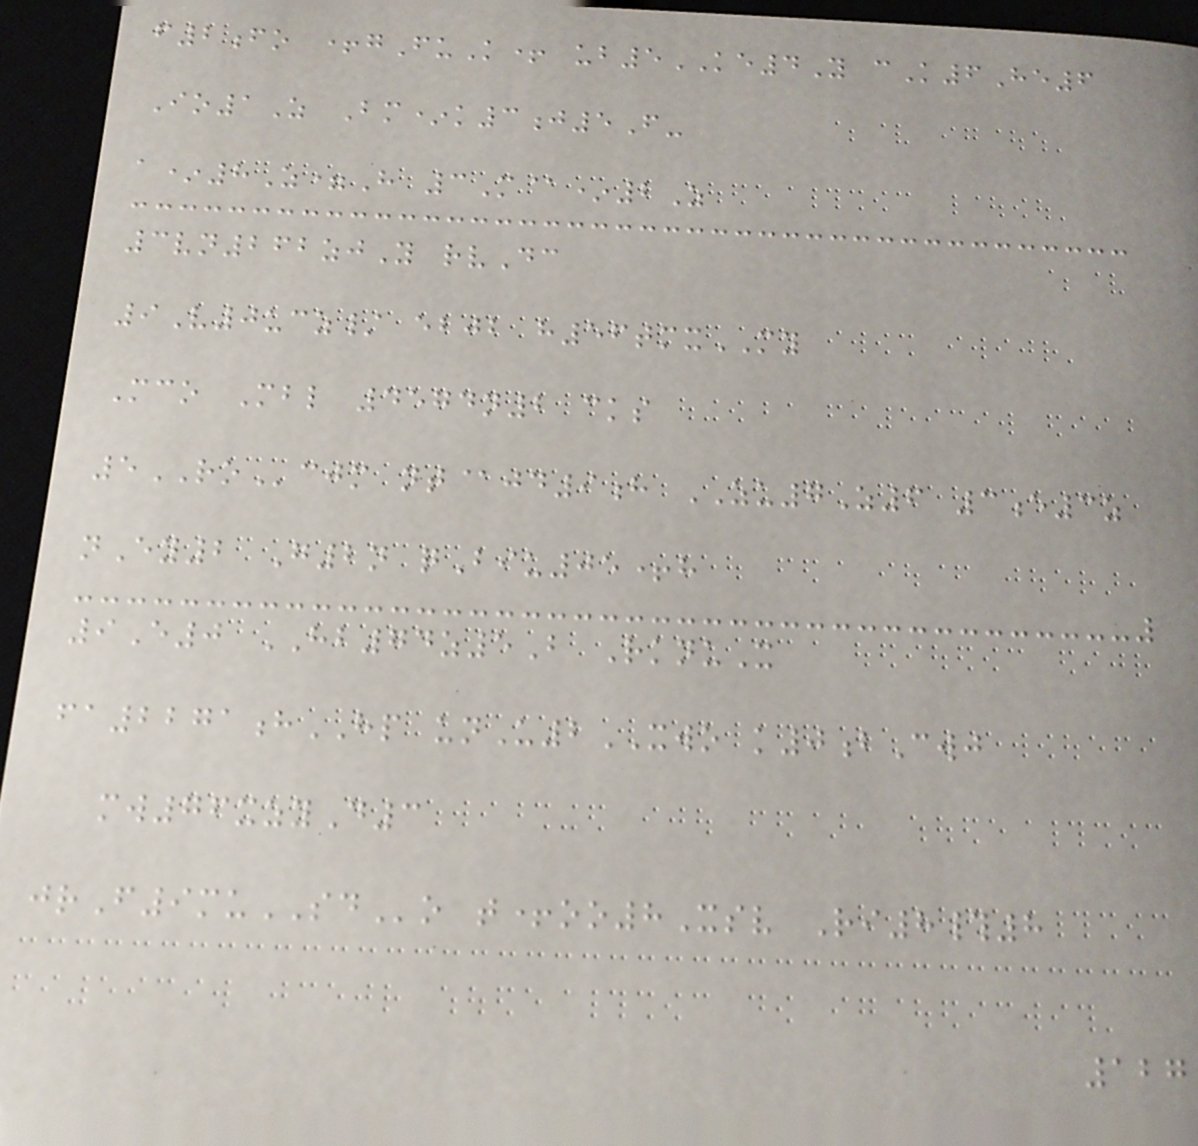f2fo +gFuK+ ub5KE4Y cK6He6
Io1Z Bm*k3j5F-
a*8Z=H 3M@*2Z
3vn262zjY rvDc
9V0ucz/ ebjb h56tmxMY
Mco Mbl 4574n2 cks
5ROcjm nt@jd9h ZU7Z6 3e3z
nEy2 G2n qBiu05+h
9E0 HB74z5B RknuX
fa2271hHP unU2XWO k0bCwj
mw76xzyD3
jrF9muSDo t+oo8Xsv Ri8#8
127
